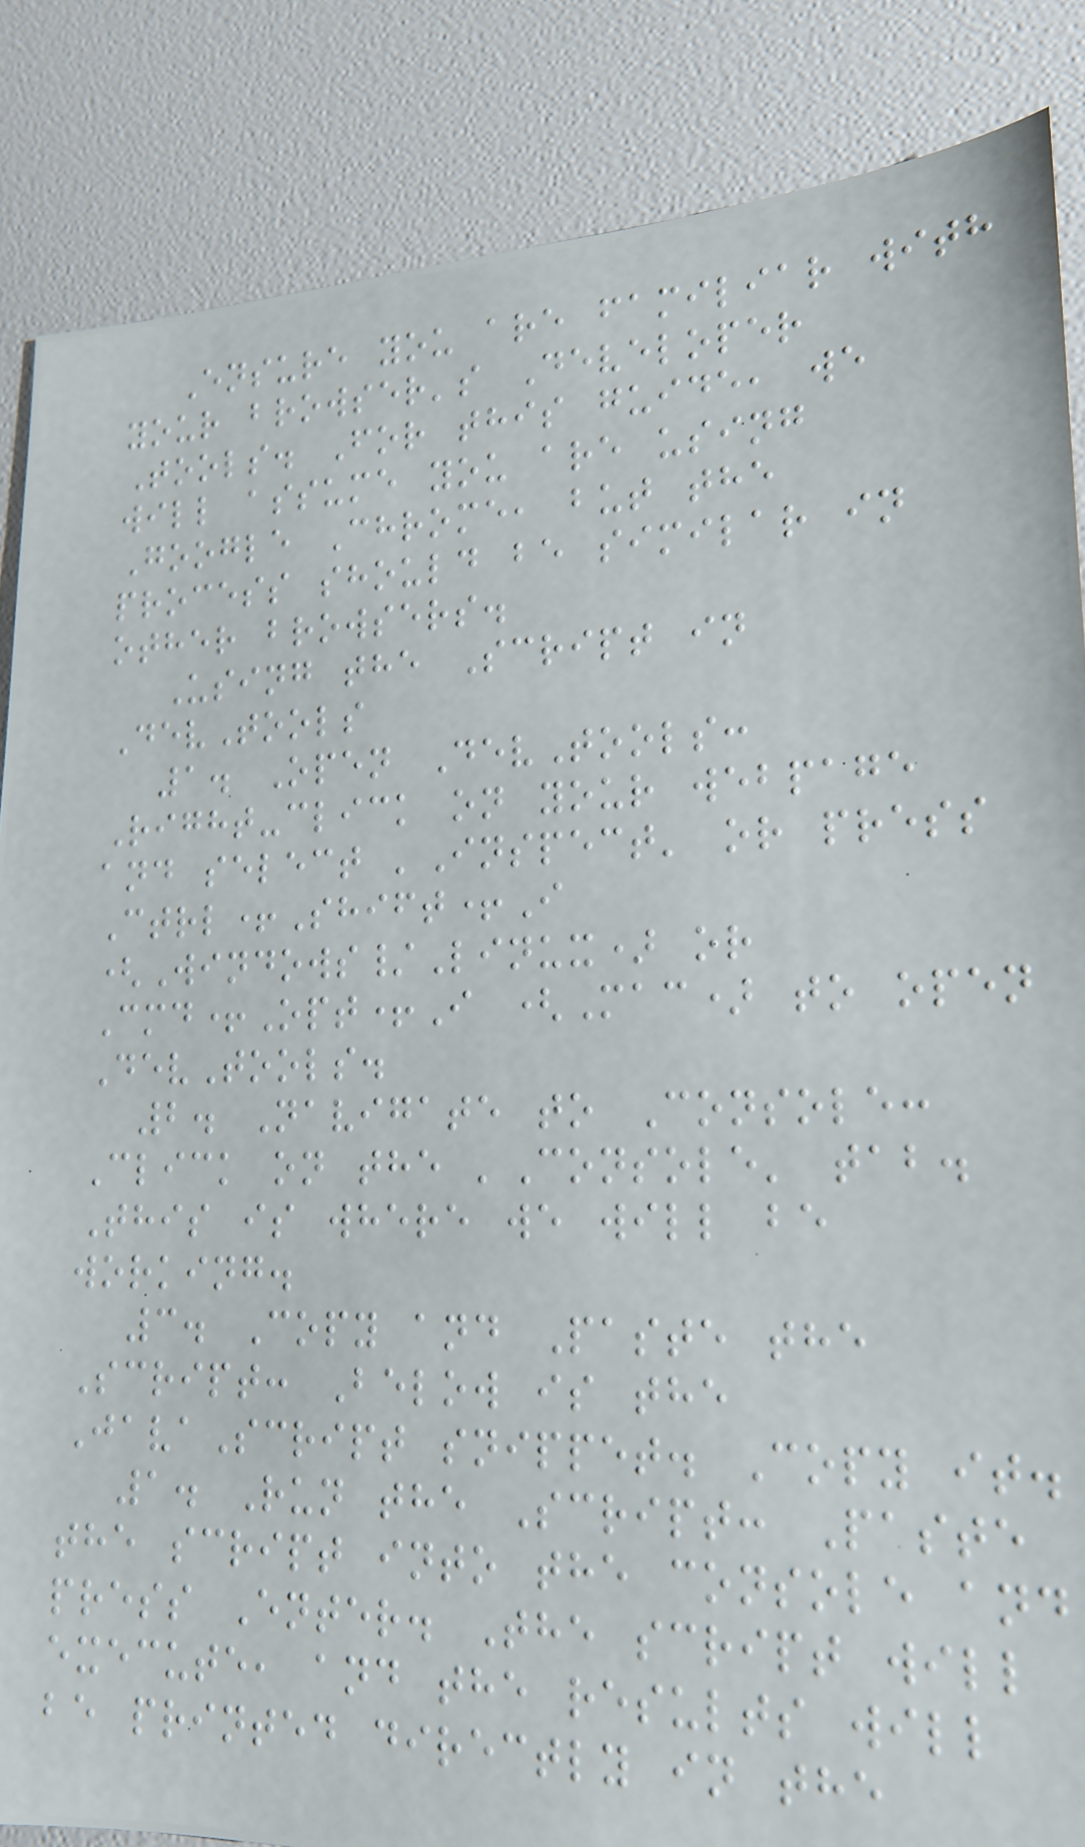Ensure you are familiar with
your browser's Developer
Tools. For this guide, we
will assume you are using
Google Chrome, but the
process should be similar in
other browsers.
Using the Script in
DevTools
1. Open DevTools:
Right-click on your webpage
and select 'Inspect' or press
Ctrl+Shift+I
(Windows/Linux) or
Cmd+Opt+I (Mac) to open
DevTools.
2. Navigate to Console:
Click on the 'Console' tab.
This is where we will be
working.
3. Copy and Paste the
Script: Below is the
JavaScript snippet. Copy it.
1. Run the Script: Paste
the script into the console and
press Enter. The script will
execute, and the results will
be printed directly in the
